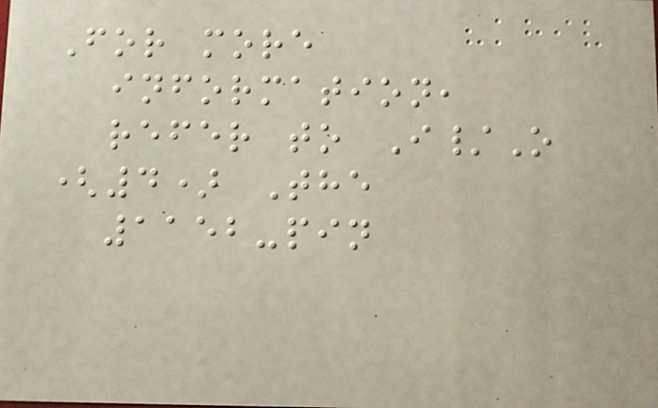For more
information,
refer to I/O
(4) The
1152-pin
